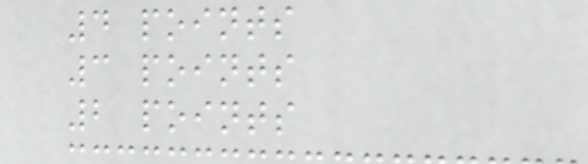4 points
3 points
2 points
